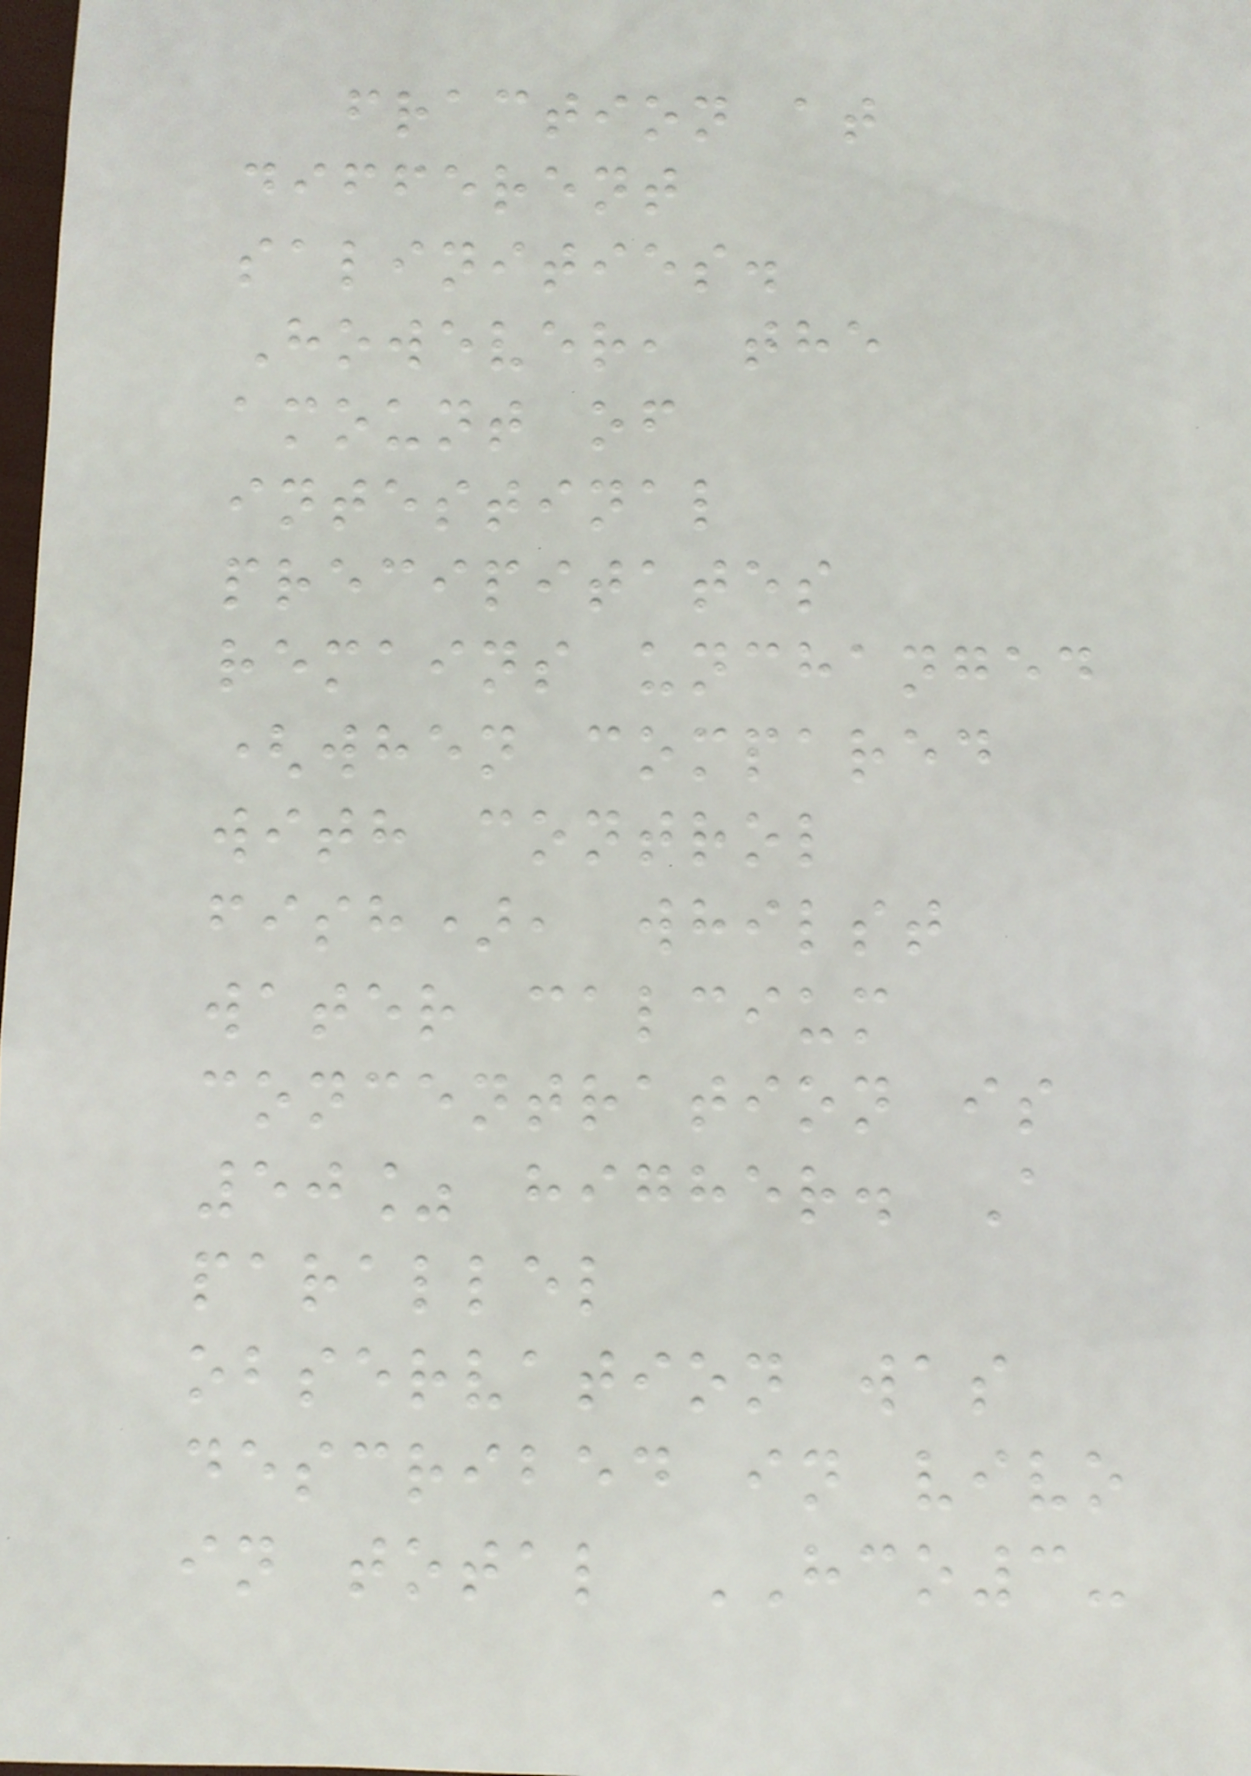fraction at
different
salinities.
However, the
amount of
intestinal
precipitates
remains unchanged
(when compared
with control
fish), whilst
water calcium
concentration is
50% higher. A
parallel
observation was
described in vivo
in total HCO3-
